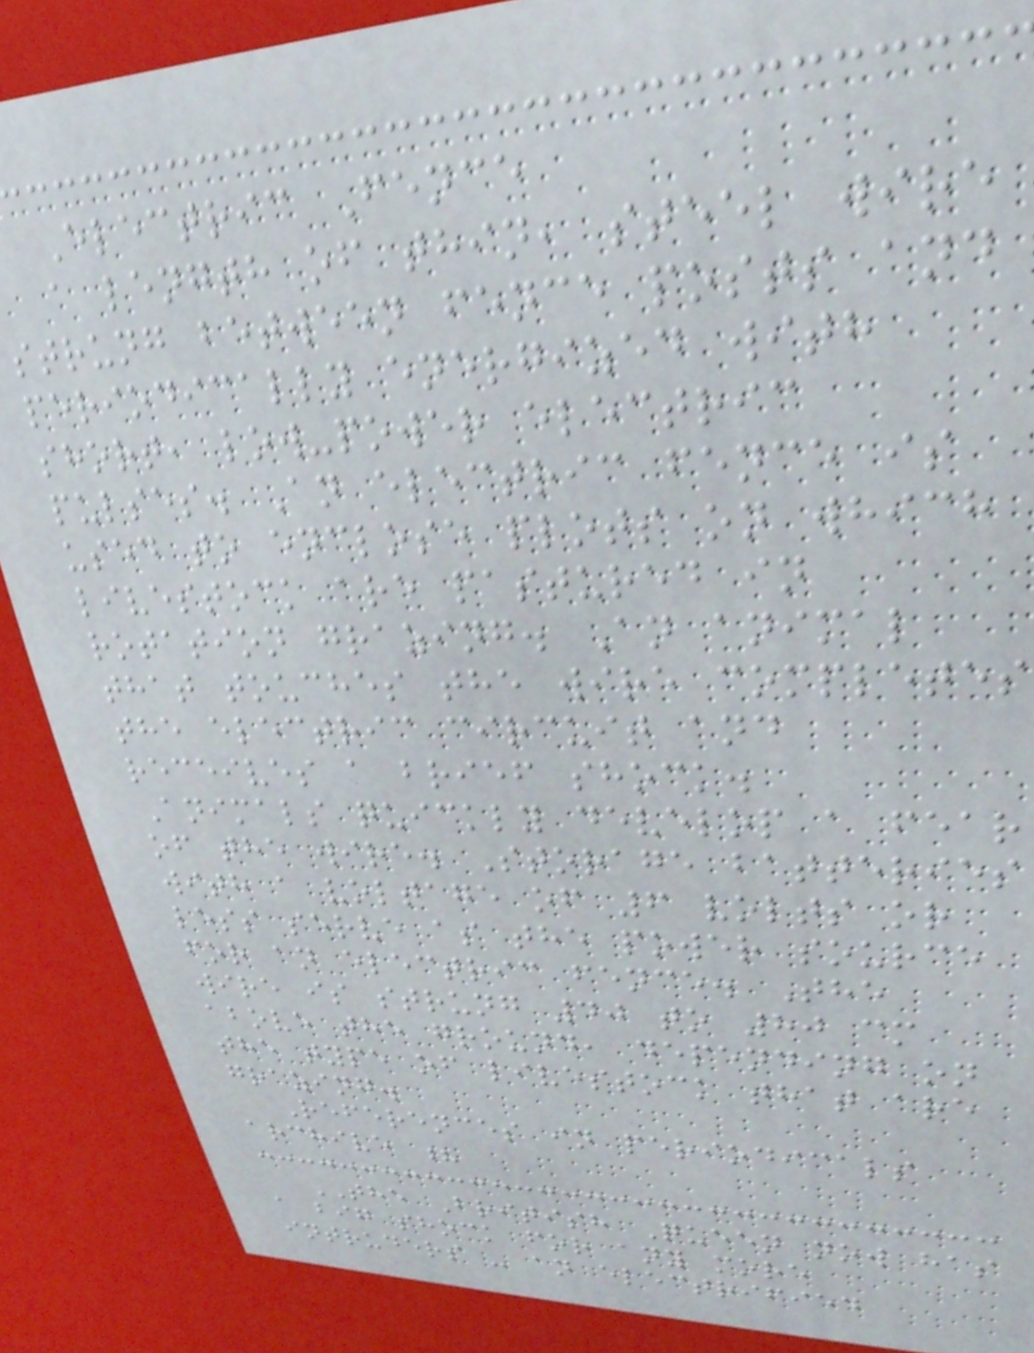Electric Fence
a length of thin, steel wire
strung between fence posts and
periodically energized with
short, low-power electric
pulses. An electric fence is
used to enclose plots on which
livestock are pastured in
rotation grazing. An animal
that touches the wire completes
the electric circuit and
receives a brief shock.
Animals quickly develop a fear
of the wire. Storage batteries
with a voltage of 6 volts or
less serve as the power source
for an electric fence. The
wire is strung 40 to 80 cm
above the ground, depending on
the type of livestock that are
grazing.
References in periodicals
archive ?
THE British Queen now has
a big shock for any more
intruders - an electrified
